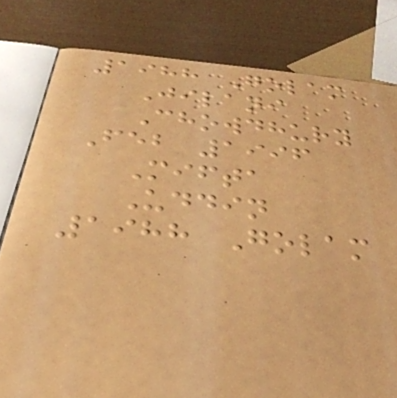1988 Golam
Jilani
Chowdhury
Feb 1996
Mifta
Uddin
1988 Golam
